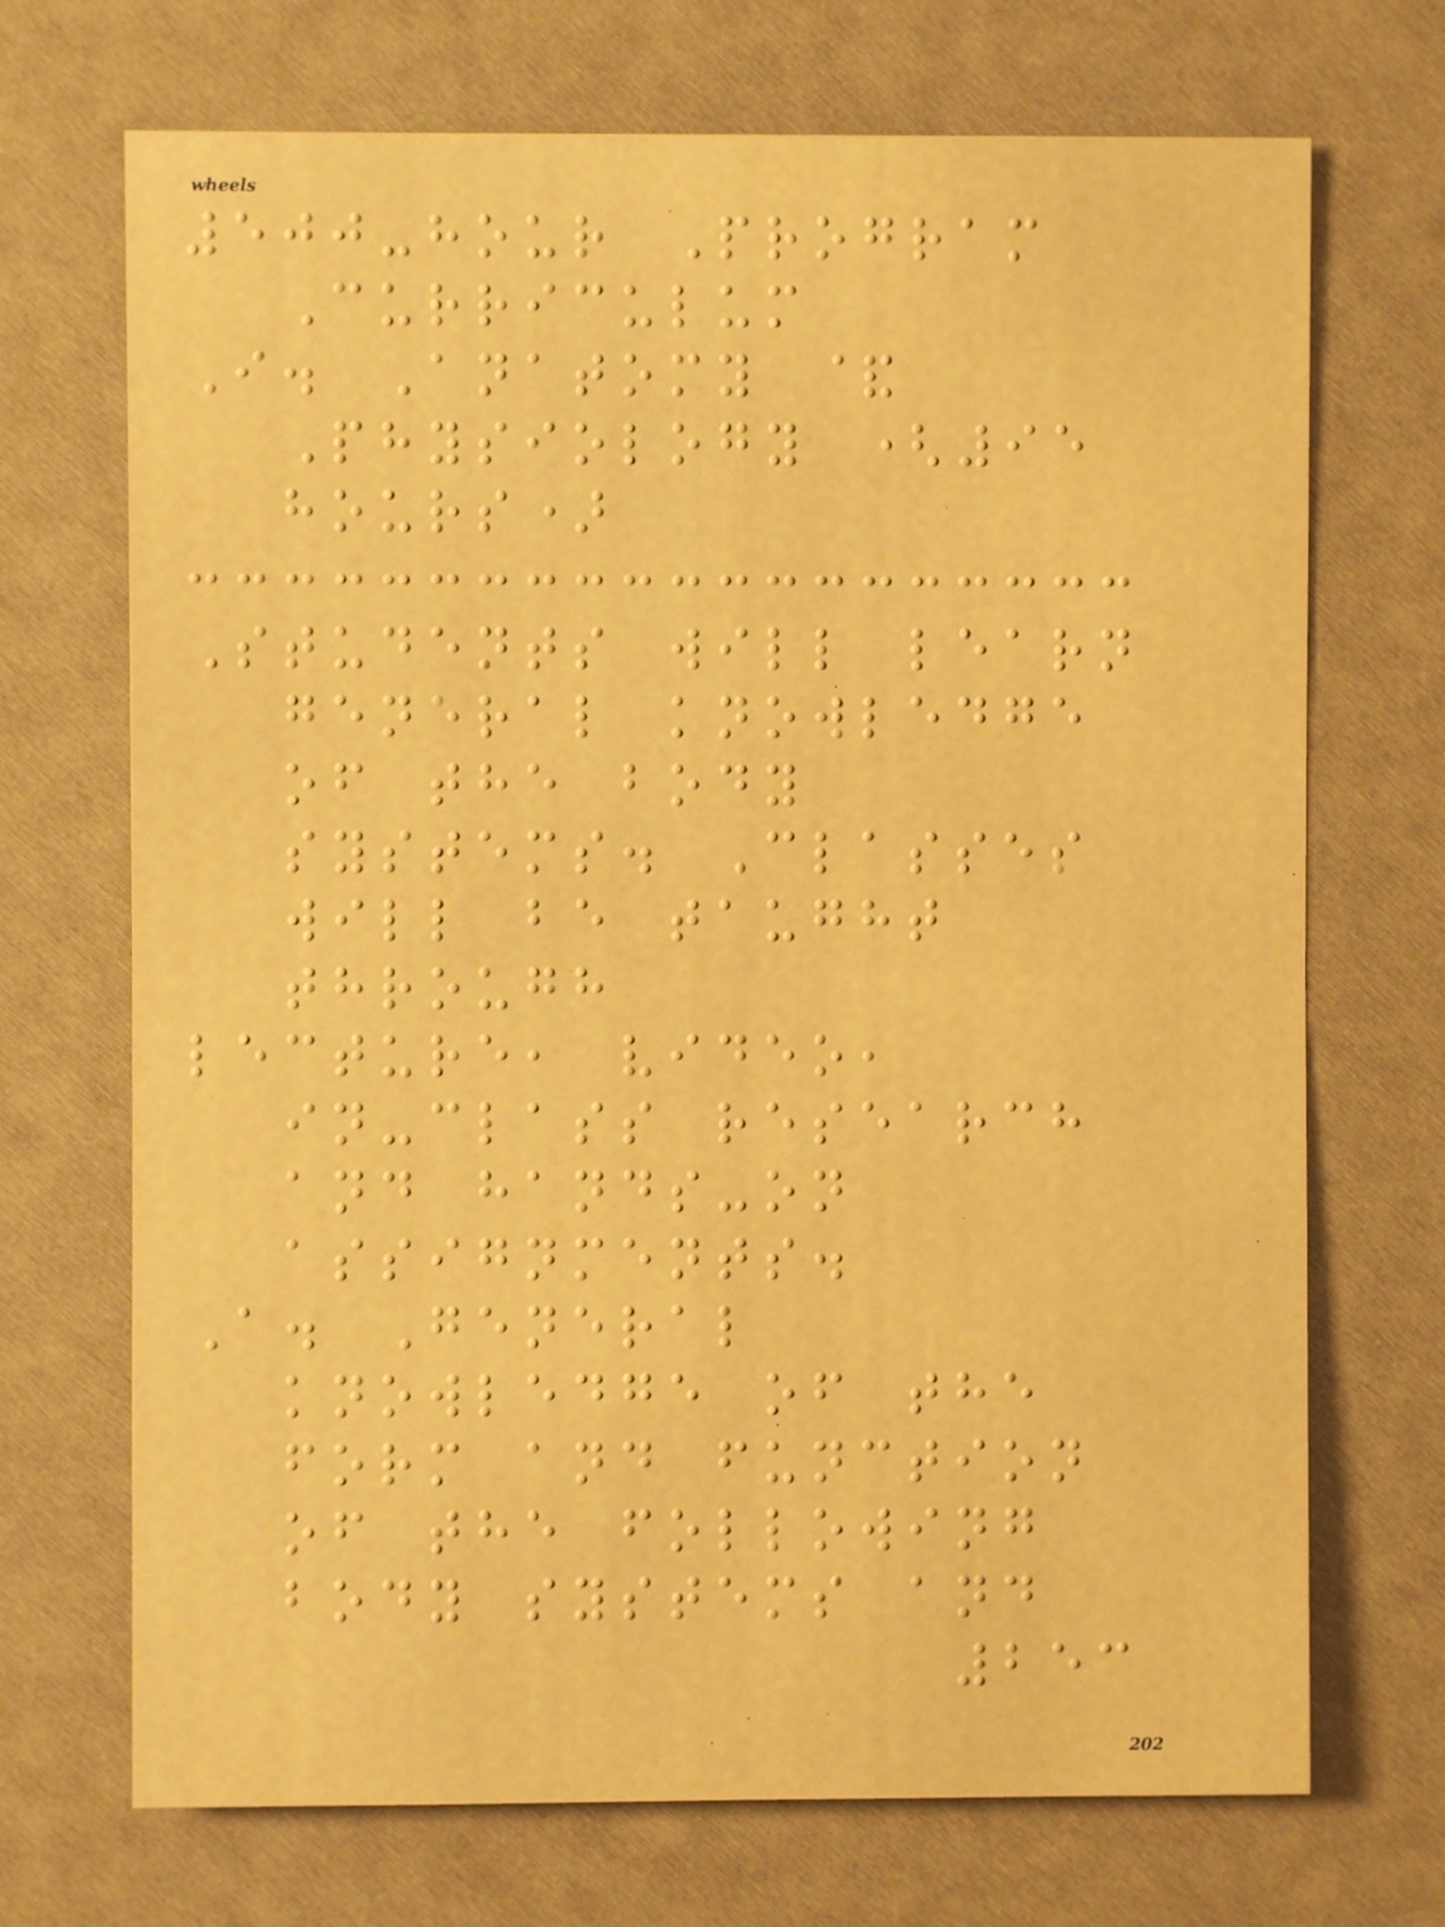500-hour Program
Curriculum
I. Anatomy &
Physiology (95
hours)
Students will learn
general knowledge
of the body
systems. Classes
will be taught
through
lecture, video,
in-class research
and hands-on
assignments.
A. General
knowledge of the
form and function
of the following
body systems and
253
